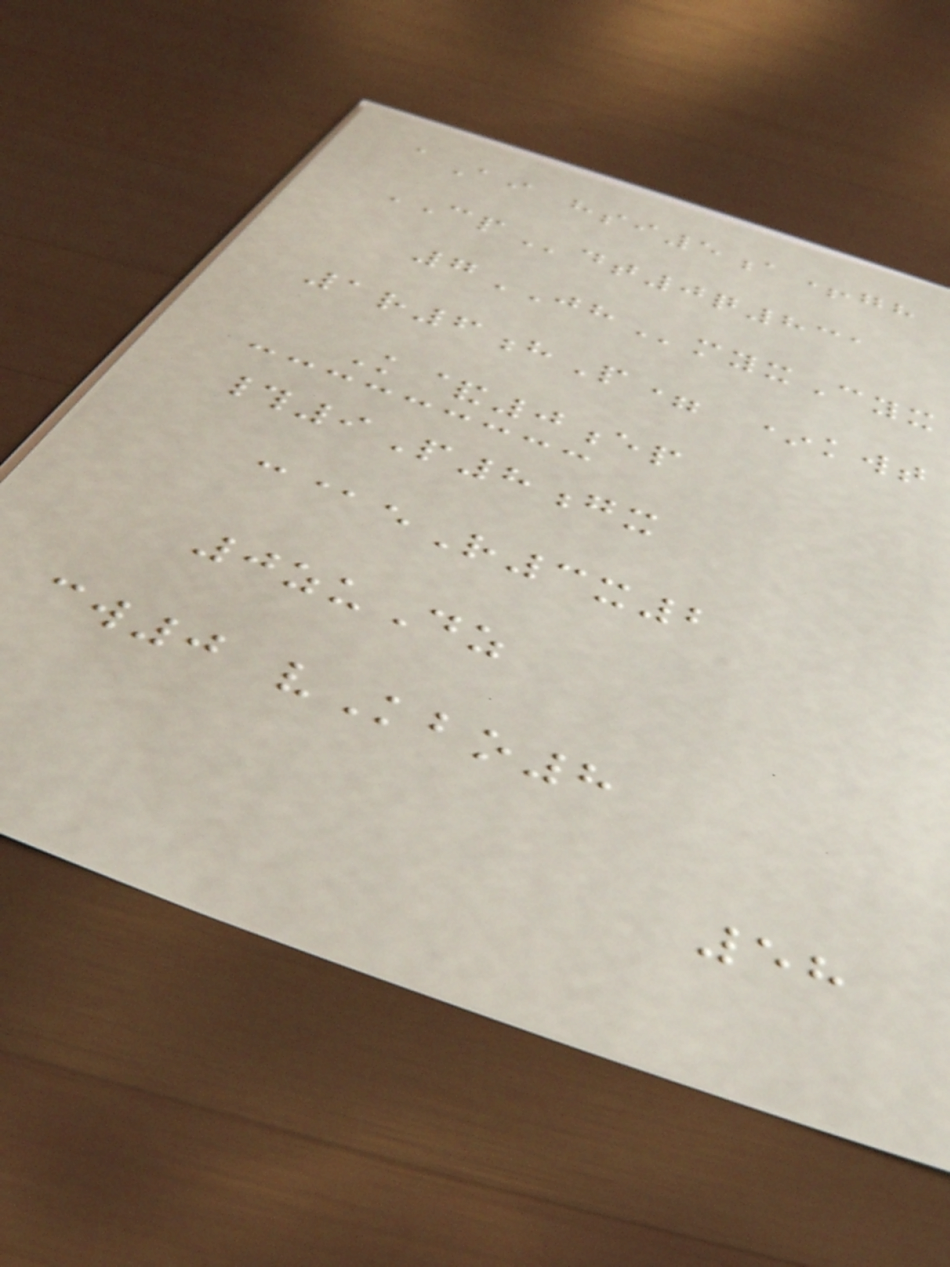aAi hsi5a+gh
CPdt0q831
7JHmyxCyx
1r6hP= *kwt
K&0ep
#9P8gx
c@eR3x2
0zuDz
cw0 vKbo8
58
